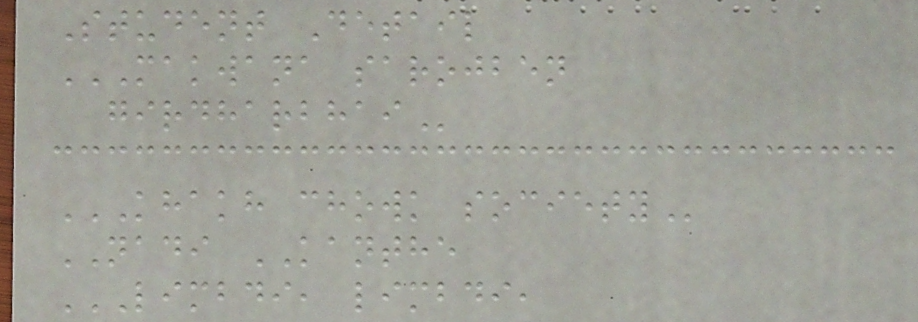Student Detail
MAKWANA SAROJBEN
GIRDHARBHAI
KHAKH CHOWK SOCIETY
NADI KANTHE
LIMBDI, LIMBDI,
